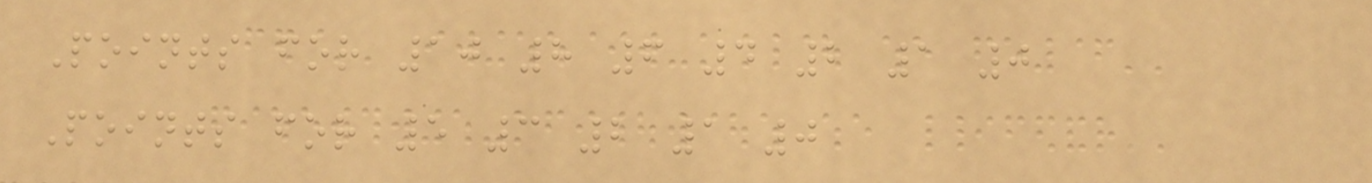Points for 10 8 6 4 2 1 0
Points for 5 3 2 1 0
